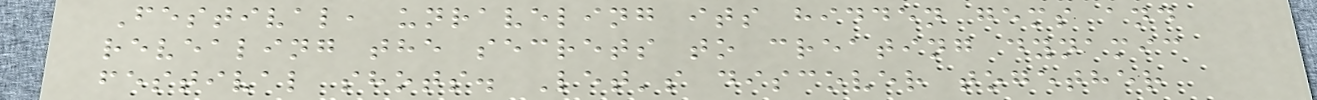Festival, unraveling its hidden gems and
revealing the secrets to creating dynamic
festival shots. Let's discover together
